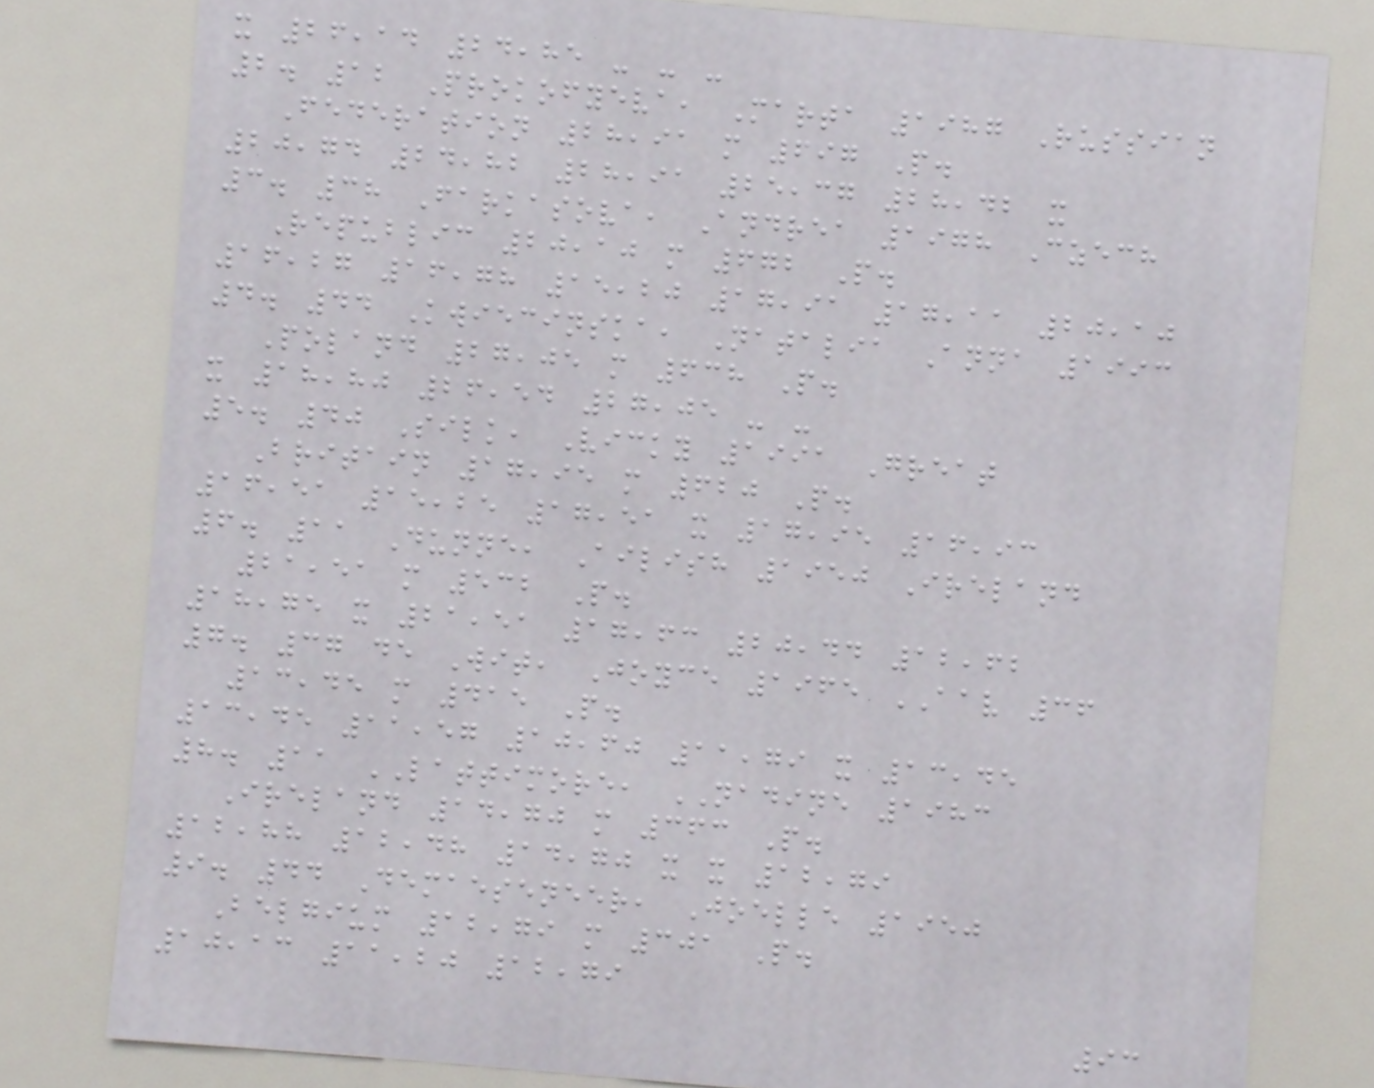x 26,14 24,85 - - -
2. 12 Prokofyeva, Marta 1987 Russian
Federation 28,91 m 697 P.
20,74 24,82 28,91 25,37 28,42 x
3. 38 Farkasova, Andrea 1978 Czech
Republic 20,10 m 672 P.
16,27 16,78 15,20 17,91 17,11 20,10
4. 44 Kwiecinska, Natalia Anna 1993
Poland 27,05 m 638 P.
x 18,80 26,54 27,05 - -
5. 40 Silk, Vicky 1991 Great
Britain 17,95 m 620 P.
16,51 15,25 17,51 x 17,95 16,93
6. 11 Dunne, Ailish 1950 Ireland
21,51 m 532 P.
18,75 x 21,51 17,63 20,44 12,62
7. 37 de Wit, Joyce 1965 AAV 36
13,45 m 415 P.
13,45 11,57 10,60 11,79 x 13,45
8. 11 LATTIMORE, NADINE 1983
Ireland 14,70 m 363 P.
12,88 12,48 14,70 x x 12,79
9. 44 Demaeseneer, Joelle 1950
Belgium 12,79 m 301 P.
10,13 11,20 12,79
93
